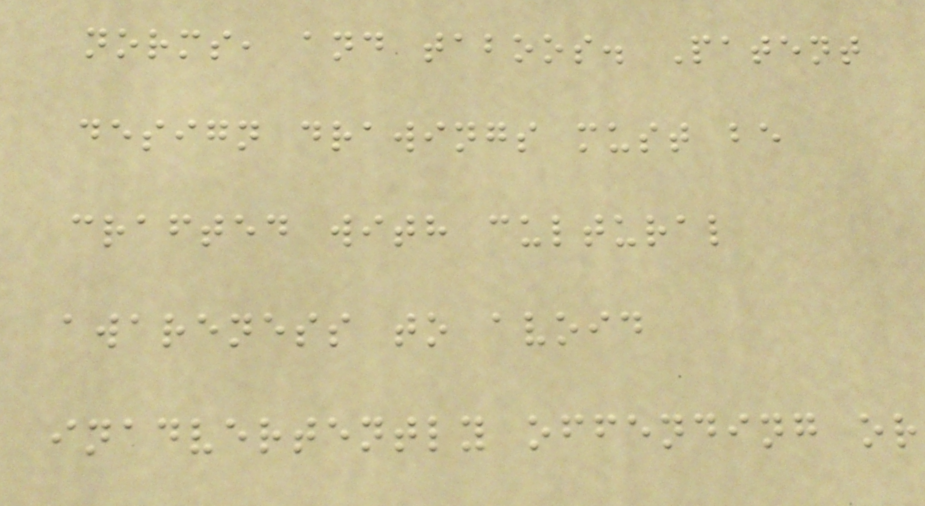norms, and taboos. Patent
design drawings must be
crafted with cultural
awareness to avoid
inadvertently offending or
